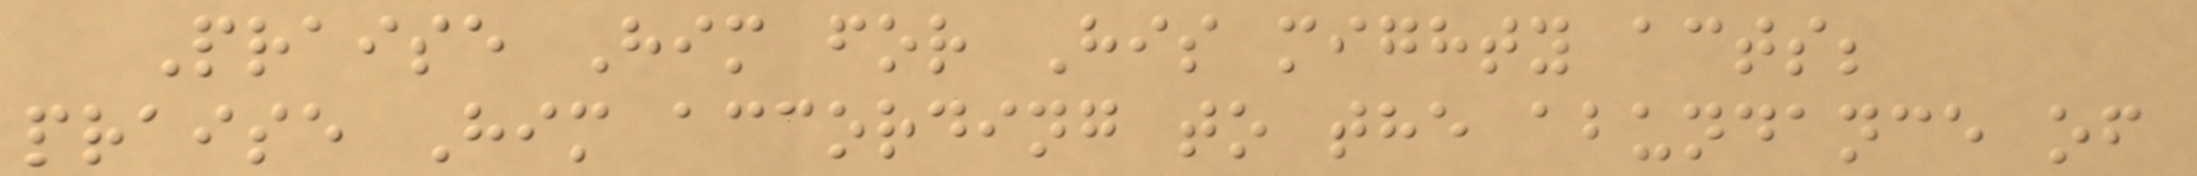Praise Him for His mighty acts;
praise Him according to the abundance of
